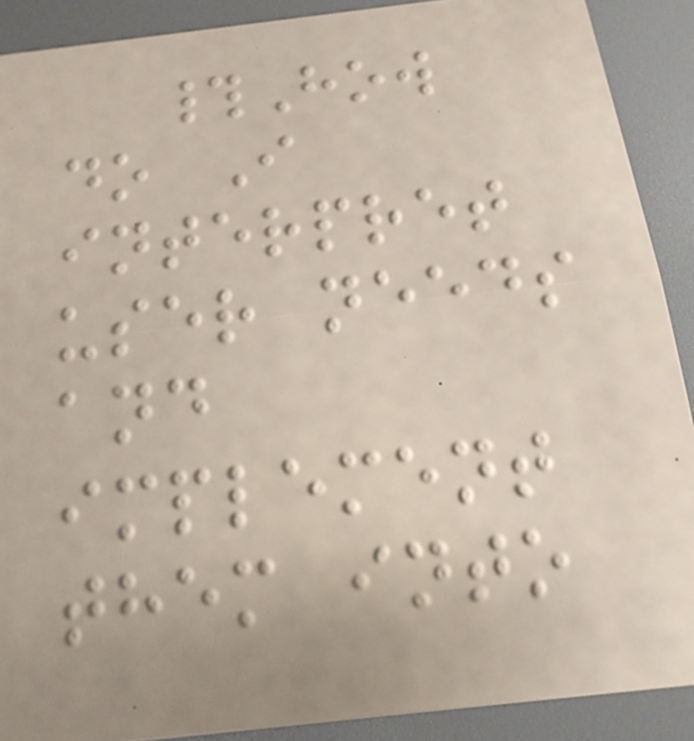#How
do I
interpret
user needs
and
implement
them into
